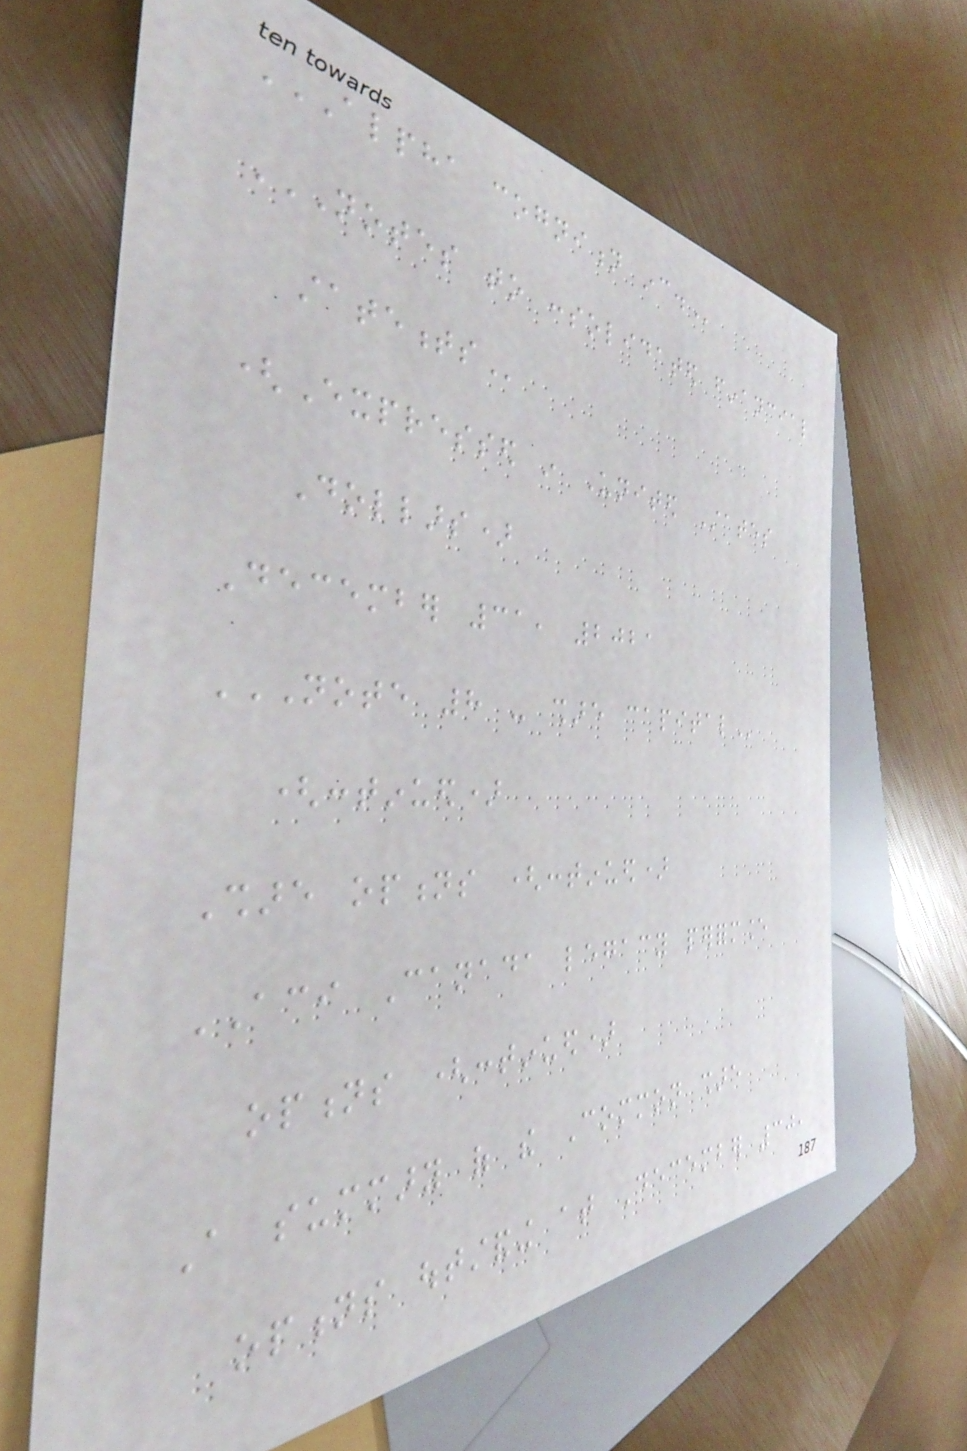ALPHA COGNITION INC.
NOTES TO CONSOLIDATED FINANCIAL
STATEMENTS
(Expressed in United States
Dollars)
December 31, 2021
NOTE 8 - SHARE CAPITAL
(continued)
Share options (continued)
ACI Canada legacy performance
options (continued)
A summary of the Common share
options outstanding at December 30,
